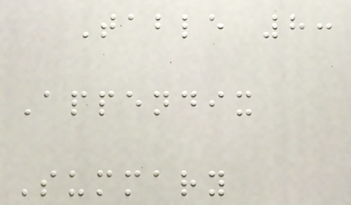Table 8:
Appendix
Summary
